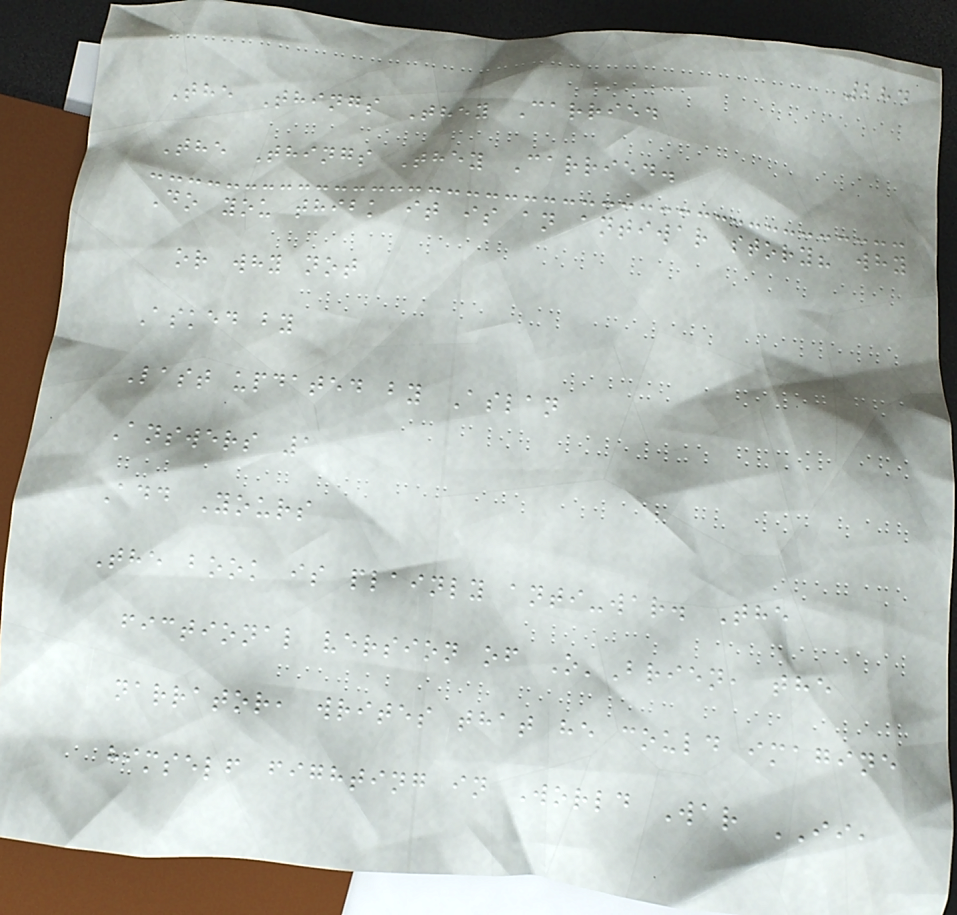284
The Things They Carried
The Things They Carried.
Do you thibk it is an antiwar story? why
or why not
Asked by
Last updated by Aslan
Answers 1
Add Yours
The book is plainly anti-war. The
fictional version of O'Brien, the
narrator, writes that he could imagine
himself fighting in World War II,
